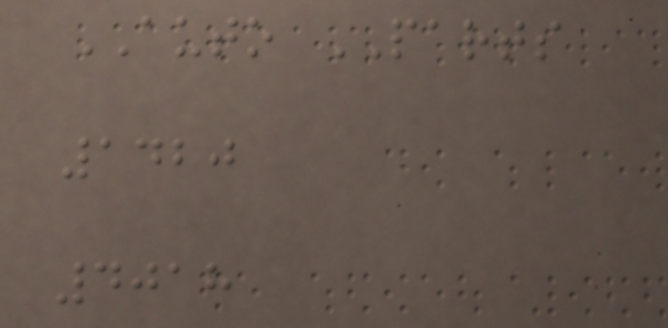AUTO PARTS
1420
4018
